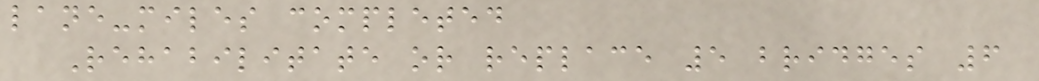lane-miles completed
Rehabilitate or replace 5 bridges 6
